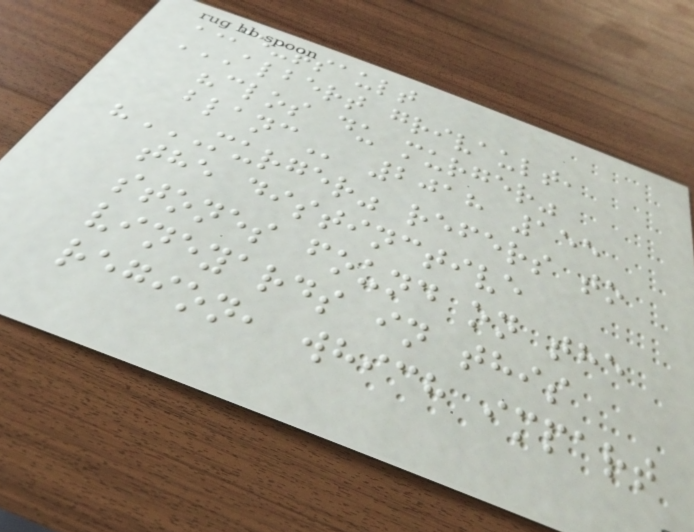MEURSAULT
ALBERT GRIVAULT,
"CLOS DU MURGER"
BLANC 2018 155
"MURGER" REFERS TO
THE DISTINCTIVE
STONES FOUND ON THE
VINEYARDS IN THIS
REGION, WHICH IMPART
